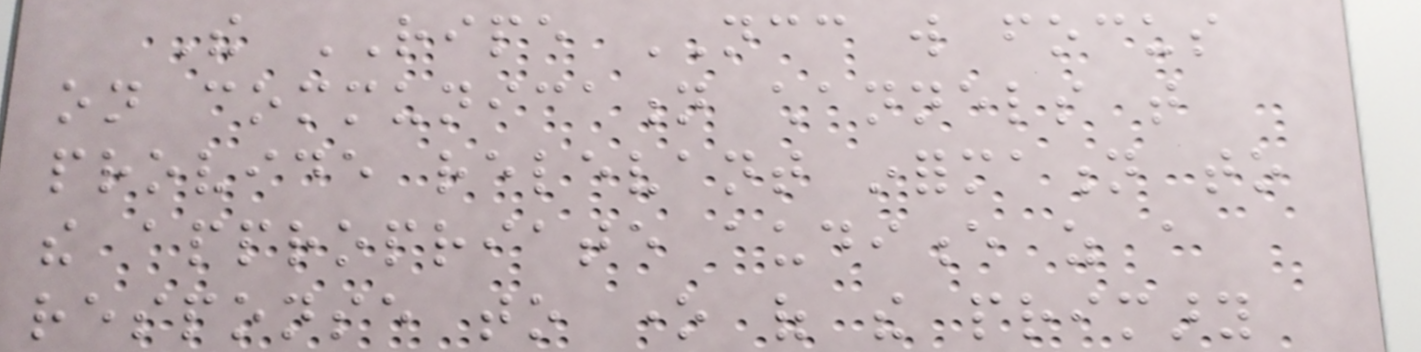The RIPE NCC will focus
on communication channels that
provide relevant information to
the appropriate audience as a
response to one of the primary
